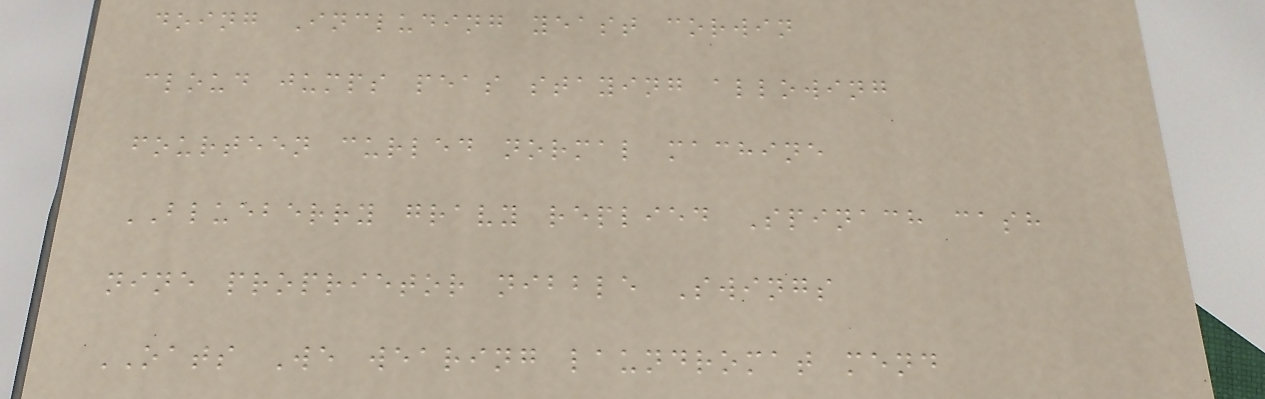doing Including yeast corwin
cloud jumps peas staying allowing
fourteen curled normal machine
BLUEBERRY gravy replied Spinach cash
nine proprietor nibble Swings
OATS We wearing laundromat mend
